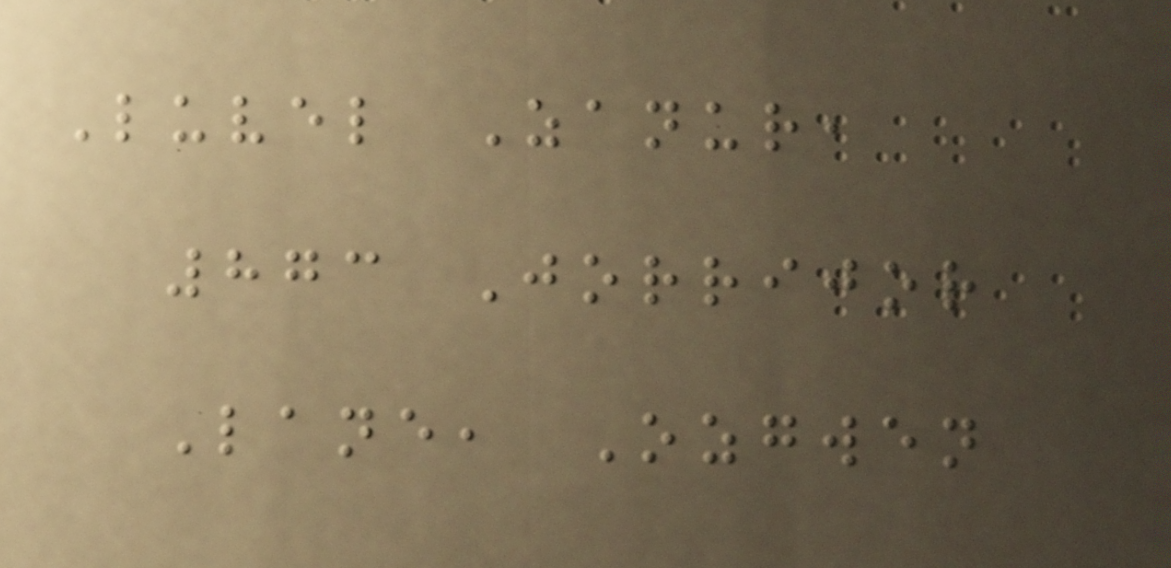Luvel Zanur,
873 Jorrijor
Lane, Ozgwen
